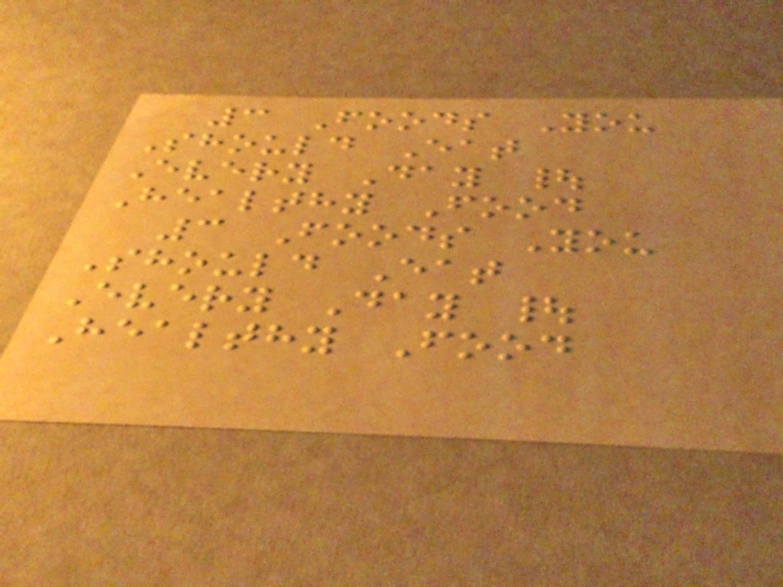3 Foods You
Should Eat
Every Day |
Healthy Food
3 Foods You
Should Eat
Every Day |
Healthy Food
